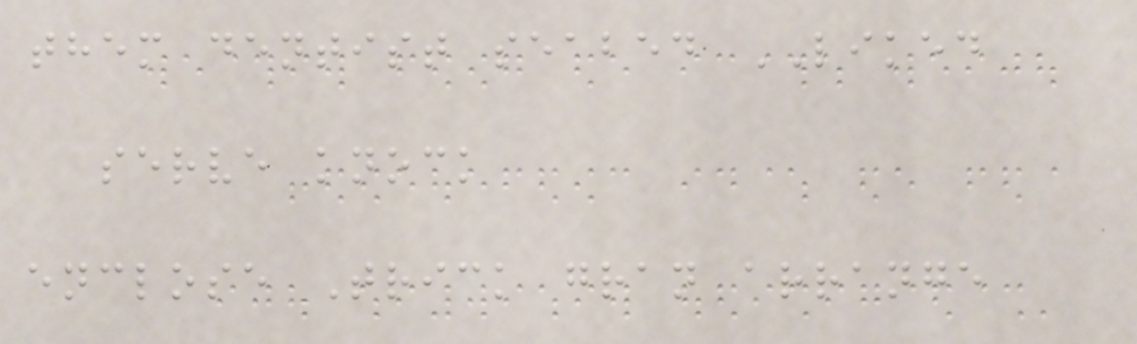them dentist seabed LIKED
serve knock
enclose Trick gran arrange
